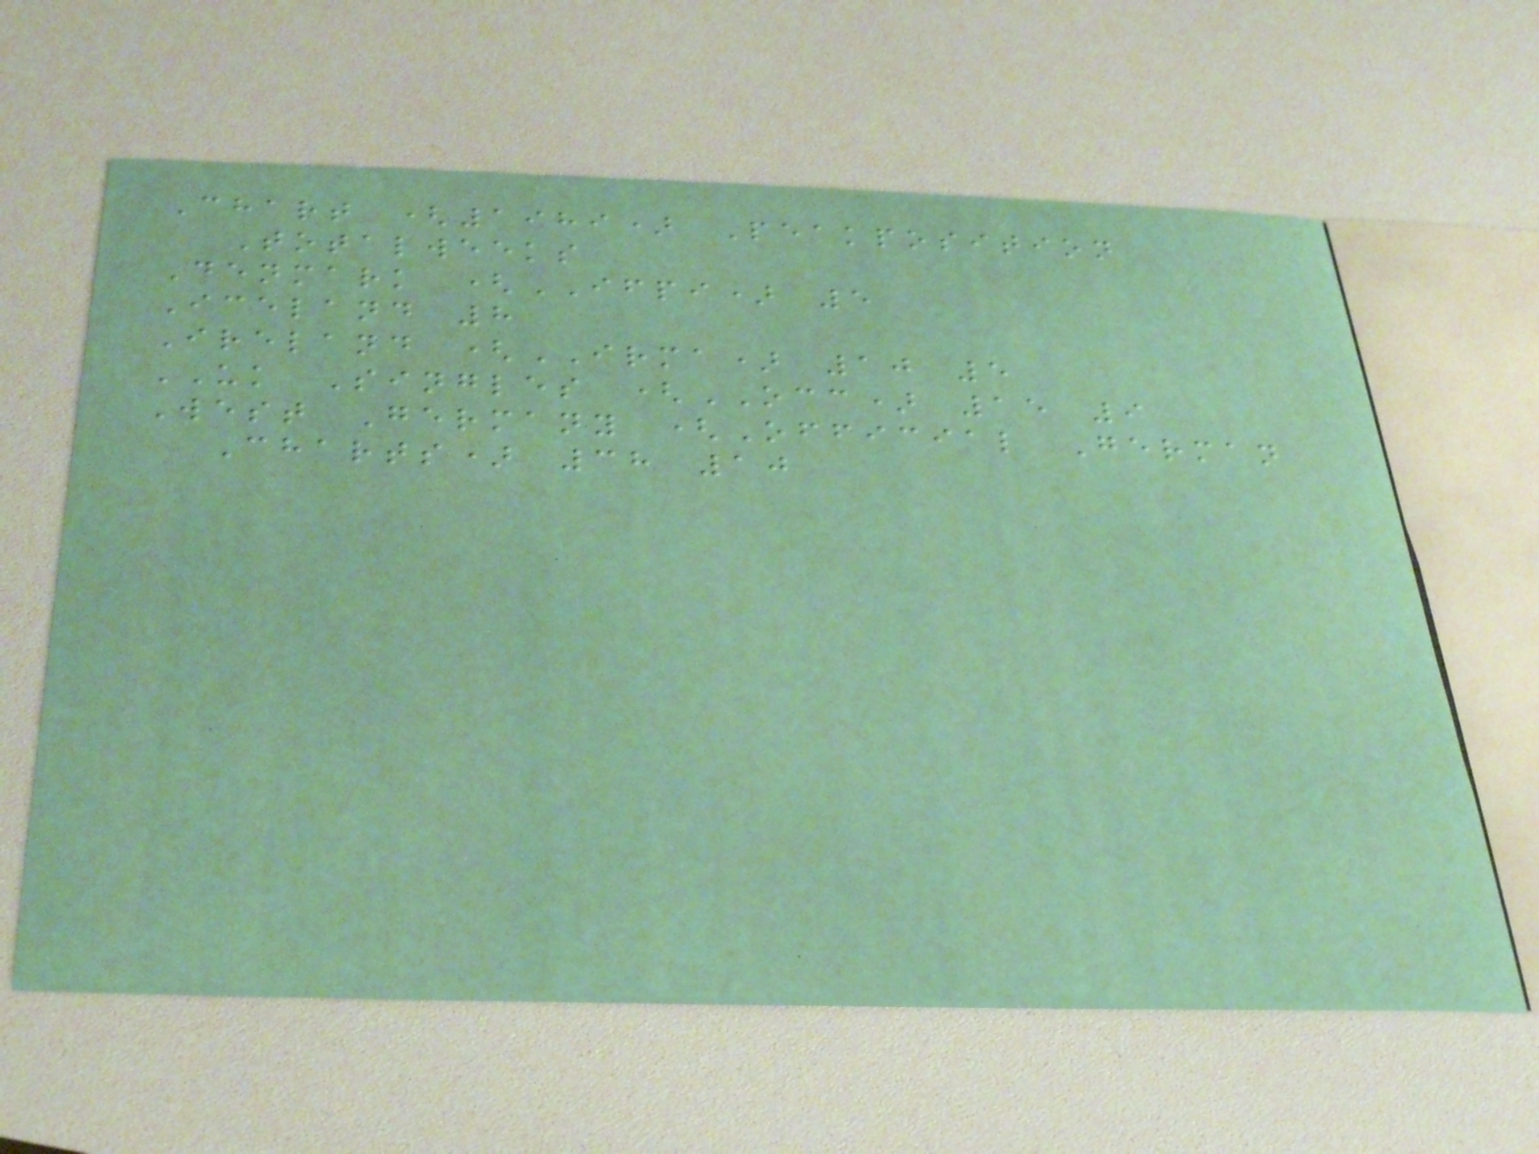Chart (1989) Peakposition
Totalweeks
Denmark (IFPI) 5
Iceland 8
Ireland (IRMA) 10 5
UK Singles (OCC) 15 9
West Germany (Official German
Charts) 38 10
